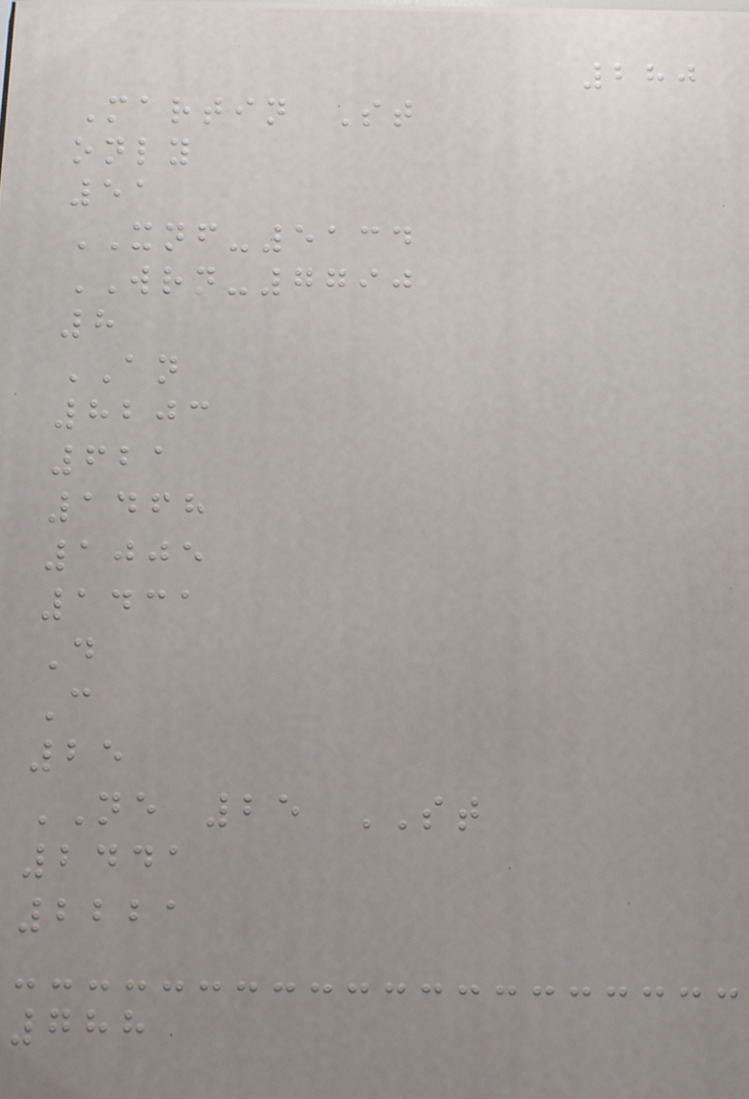280
Martin St
only
51
XNF-5134
WRN-7790
8
AN
8203
621
1468
1005
1431
D
C
25
NE 25 ST
2441
2221
788
